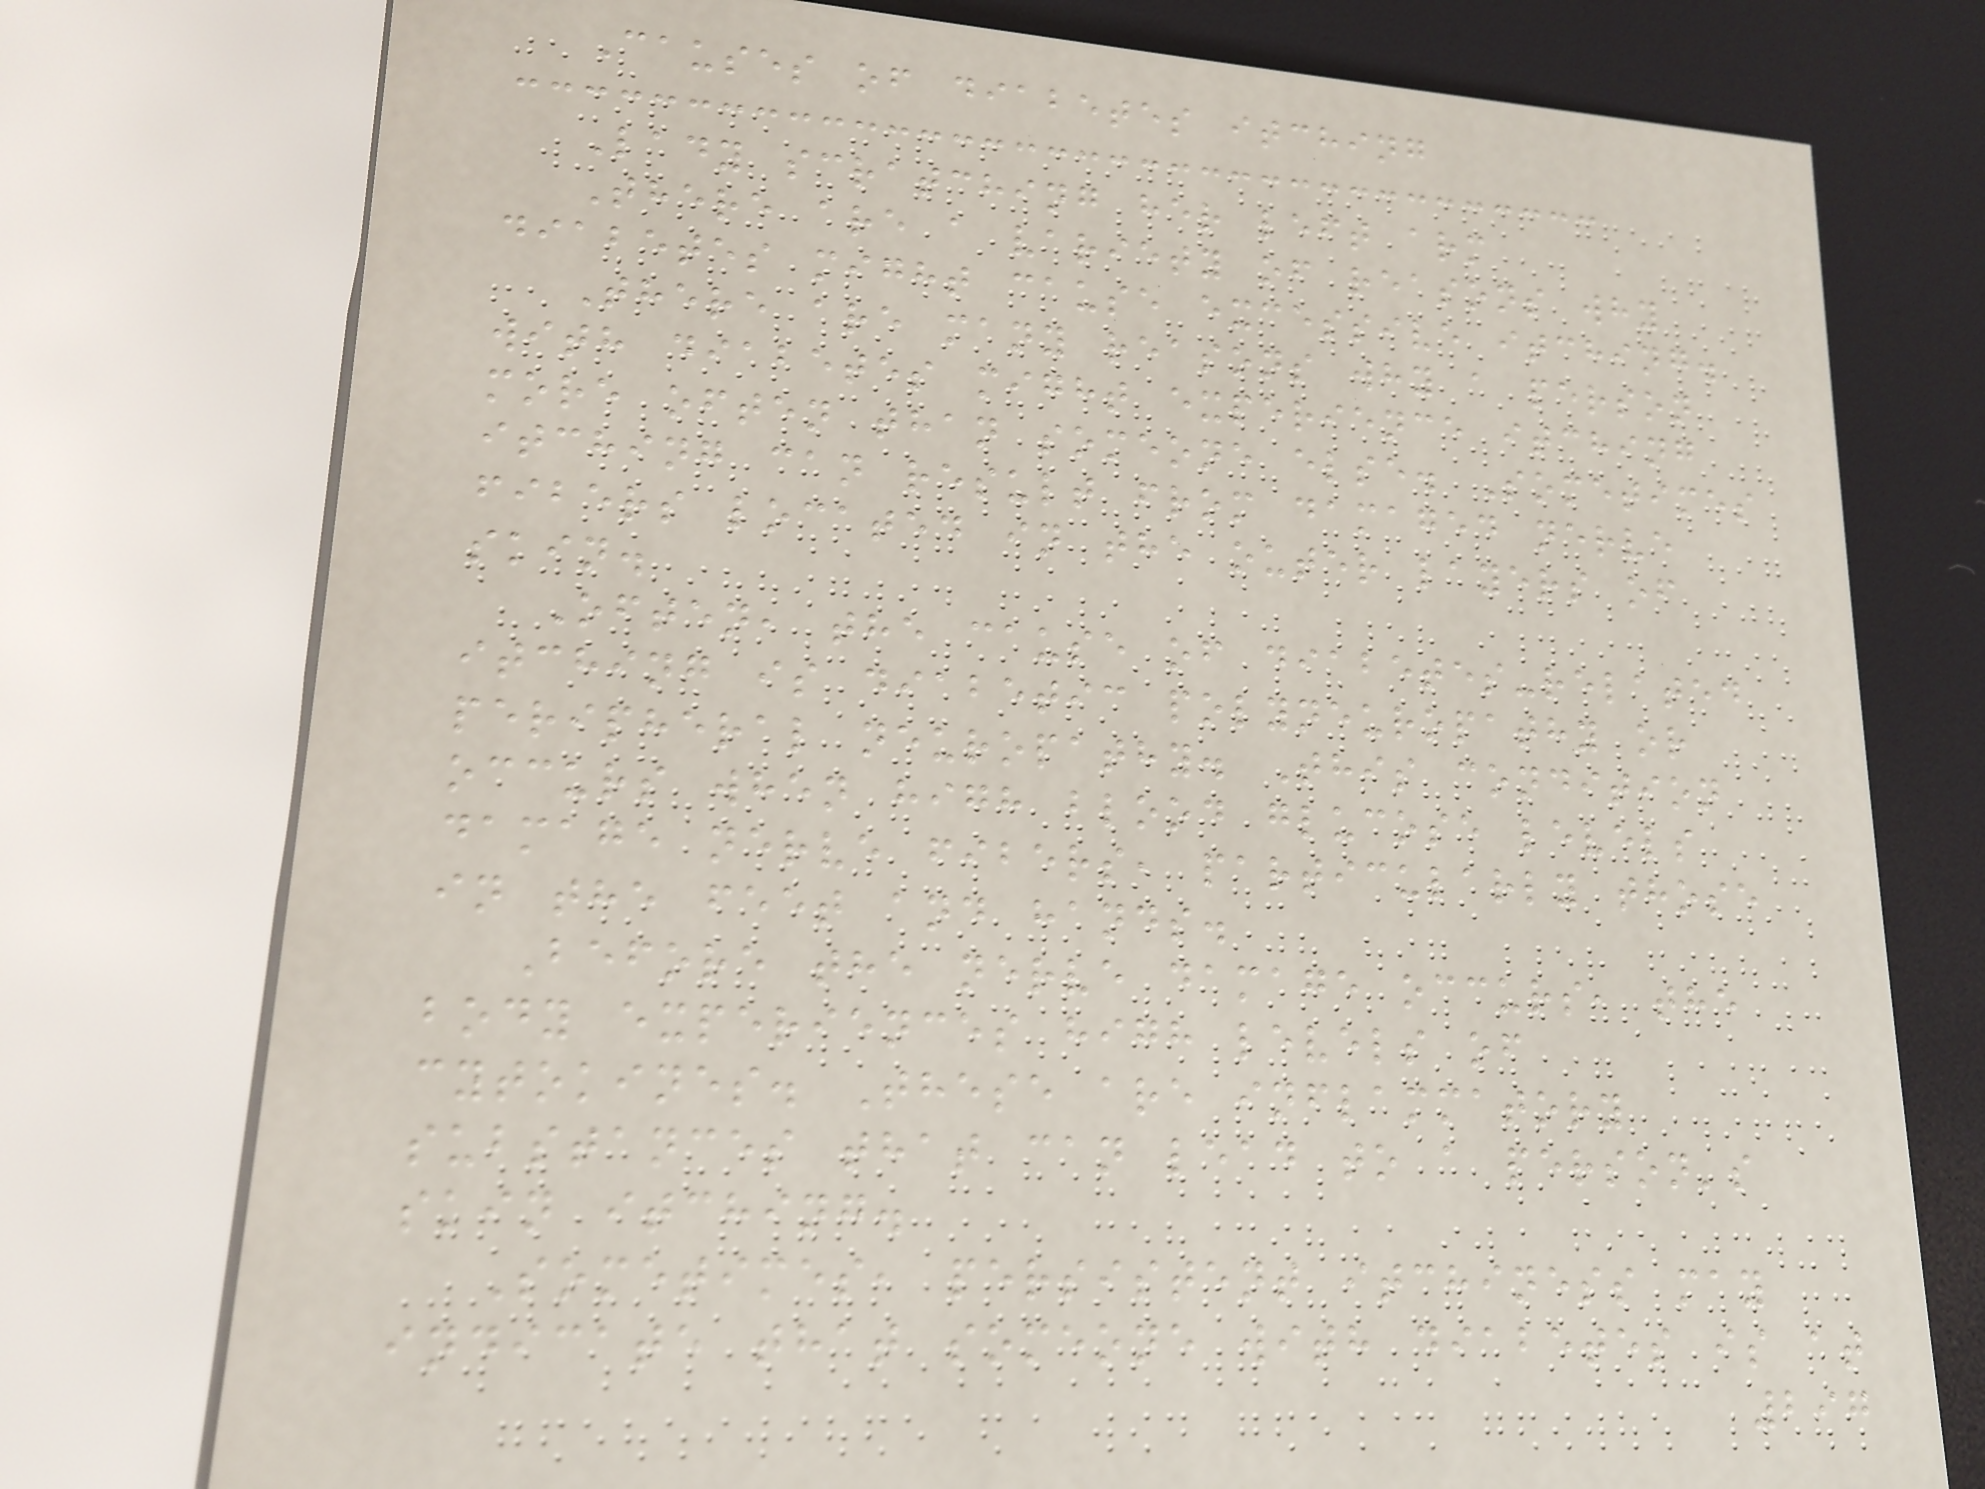Causes of diabetes itching
Lady scratching her left arm
There are a variety of reasons why
diabetes might cause excessive itching.
There are many reasons why a person
with diabetes might experience itching
more often than someone else. Sometimes
itching can result from damaged nerve
fibers located in the outer layers of
skin.
Often, the cause of diabetes-related
itching is diabetic polyneuropathy or
peripheral neuropathy. This condition
occurs when high blood glucose levels
damage nerve fibers, particularly those
in the feet and hands.
Before the nerve damage occurs, the
body experiences high levels of
cytokines. These are inflammatory
substances that can lead to a person's
skin itching.
Sometimes, persistent itchiness may
indicate that someone with diabetes is at
297
